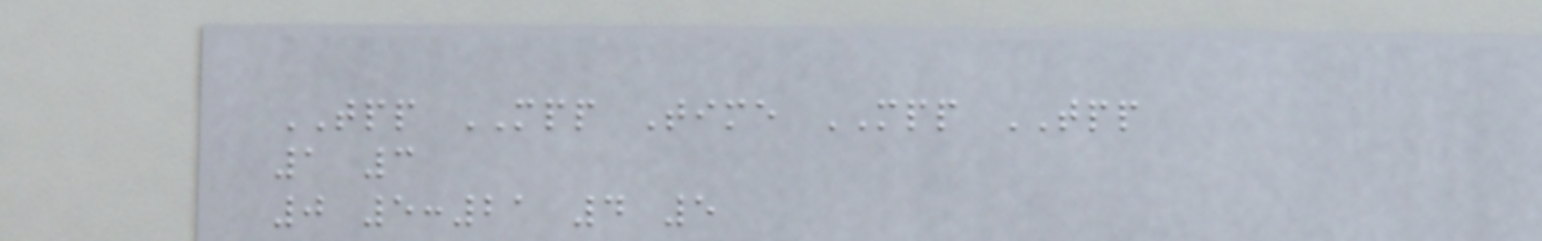TPP MPP Time MPP TPP
1 3
0 5:21 4 5
